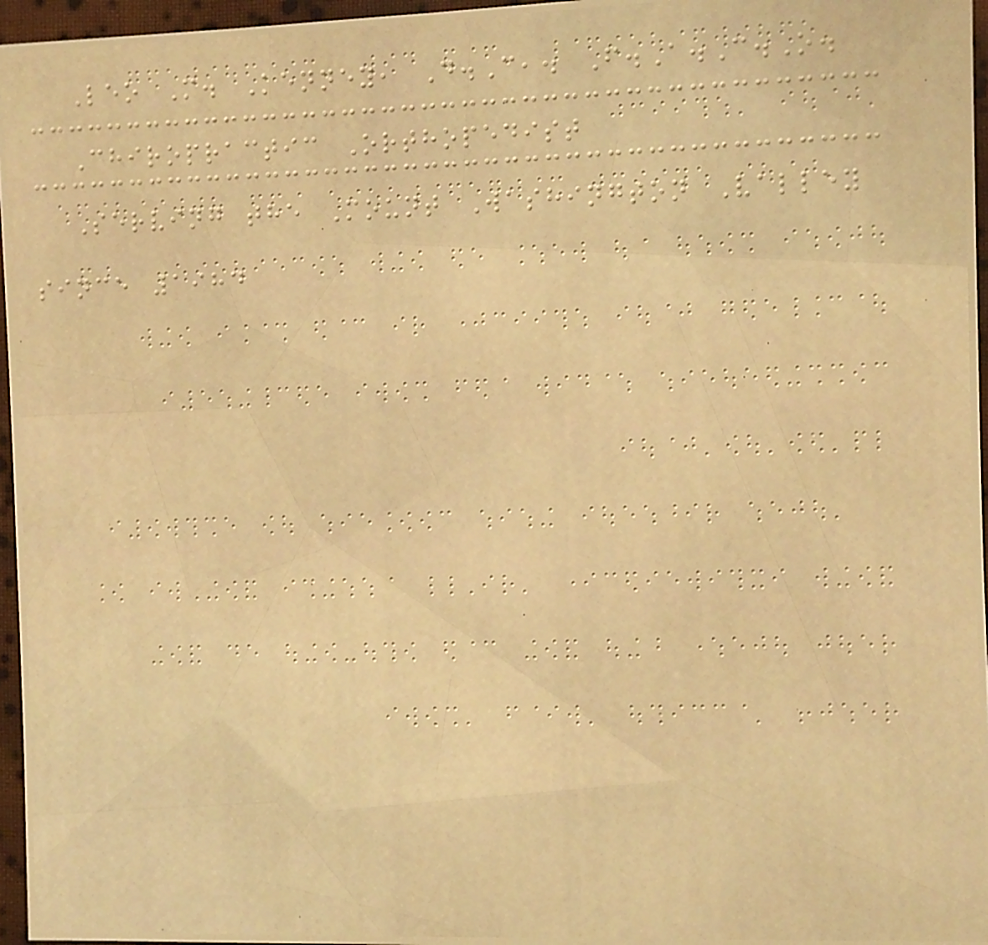Leo M. Kenney, D.C,. F.A.C.O.
Chiropractic Orthopedist
Serving the Mount Washington Valley
since 1984
